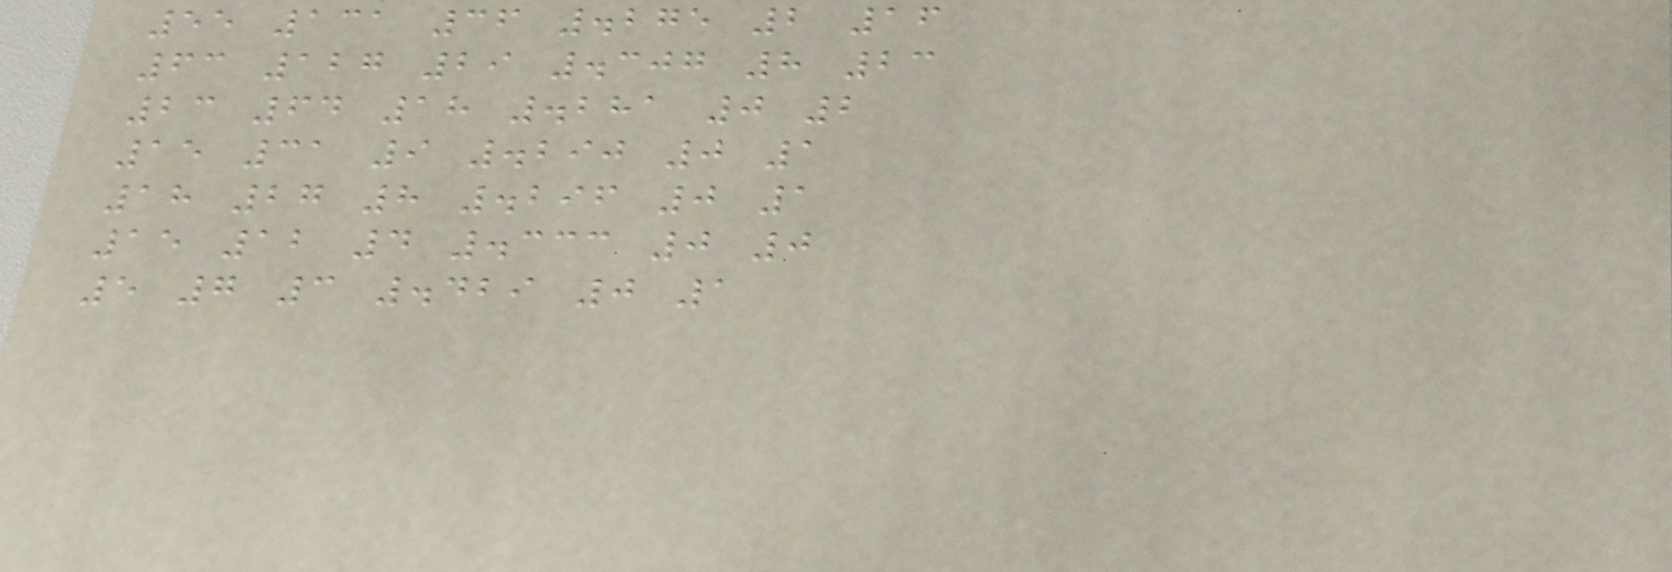55 131 36 .275 2 16
63 127 29 .307 8 23
23 64 18 .281 0 2
15 31 9 .290 0 1
18 27 8 .296 0 1
15 12 4 .333 0 0
5 7 3 .429 0 1
